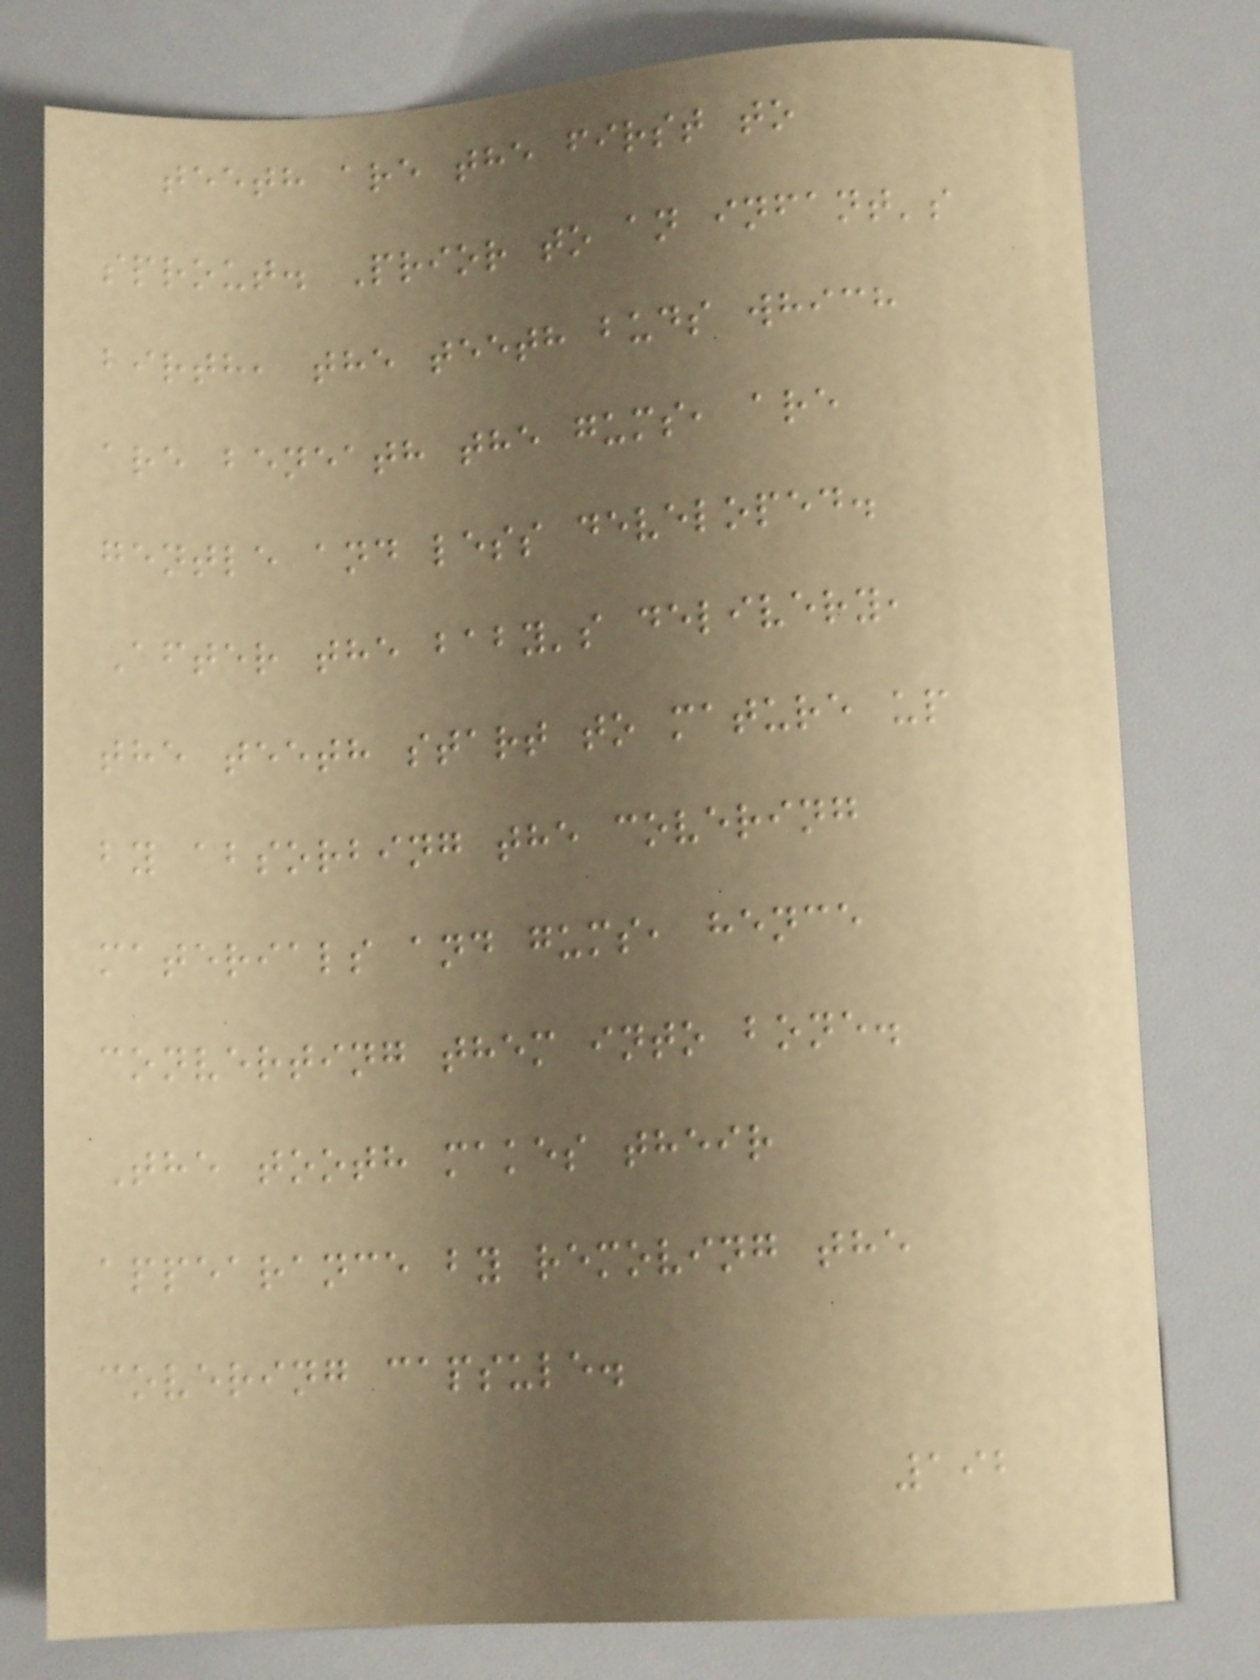teeth are the first to
sprout. Prior to an infant's
birth, the teeth buds which
are beneath the gums, are
gentle and less developed.
After the baby's delivery,
the teeth start to mature up
by absorbing the covering
materials and gums, hence
converting them into bone.
The tooth makes their
appearance by removing the
covering capsule.
192
